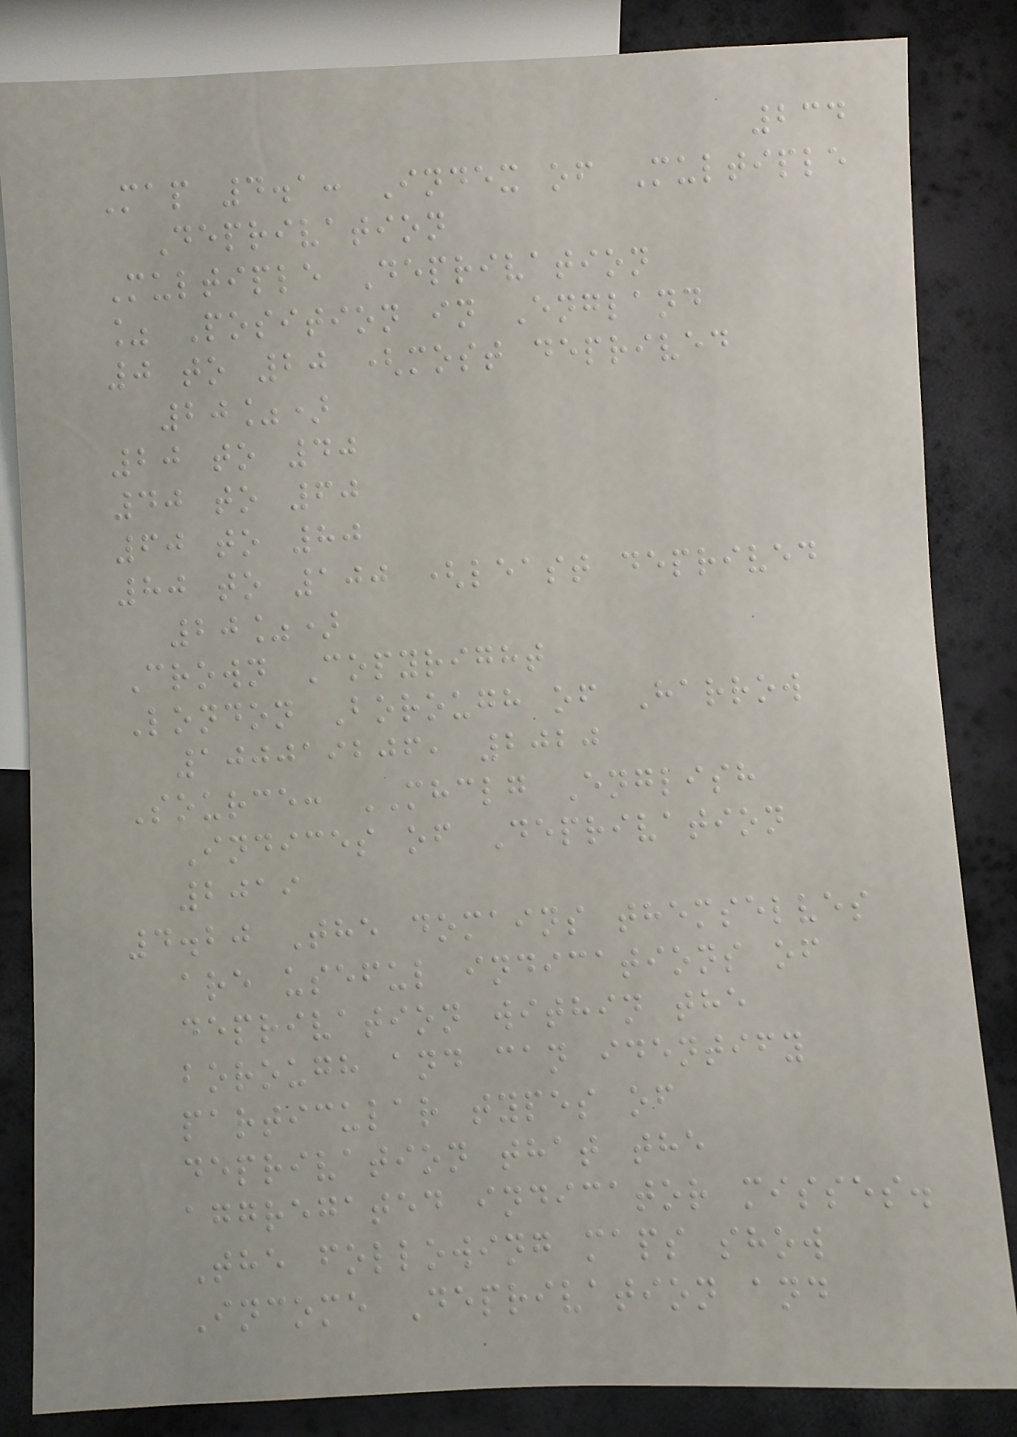234
Map 4.1: Index of Multiple
Deprivation
Multiple Deprivation
% Position in England
0 to 20 (most deprived
20%)
20 to 40
40 to 60
60 to 80
80 to 100 (least deprived
20%)
Crown Copyright
London Borough of Harrow
100019206, 2020
Source: MHCLG English
Indices of Deprivation
2019
4.20 The domains themselves
are useful indications of
deprivation within the
borough and can identify
particular types of
deprivation that the
aggregated indicator misses.
The following maps show
Income Deprivation and
